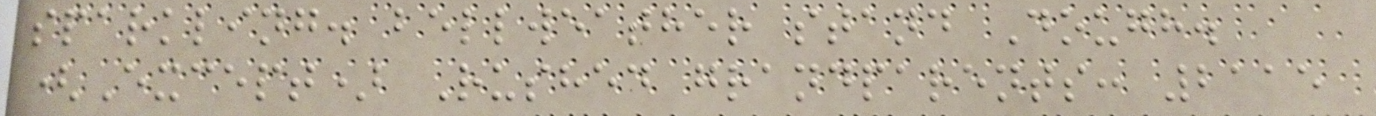sparkling. bellweather stand Dough.
(Except) Rushed grandparents: 2115
